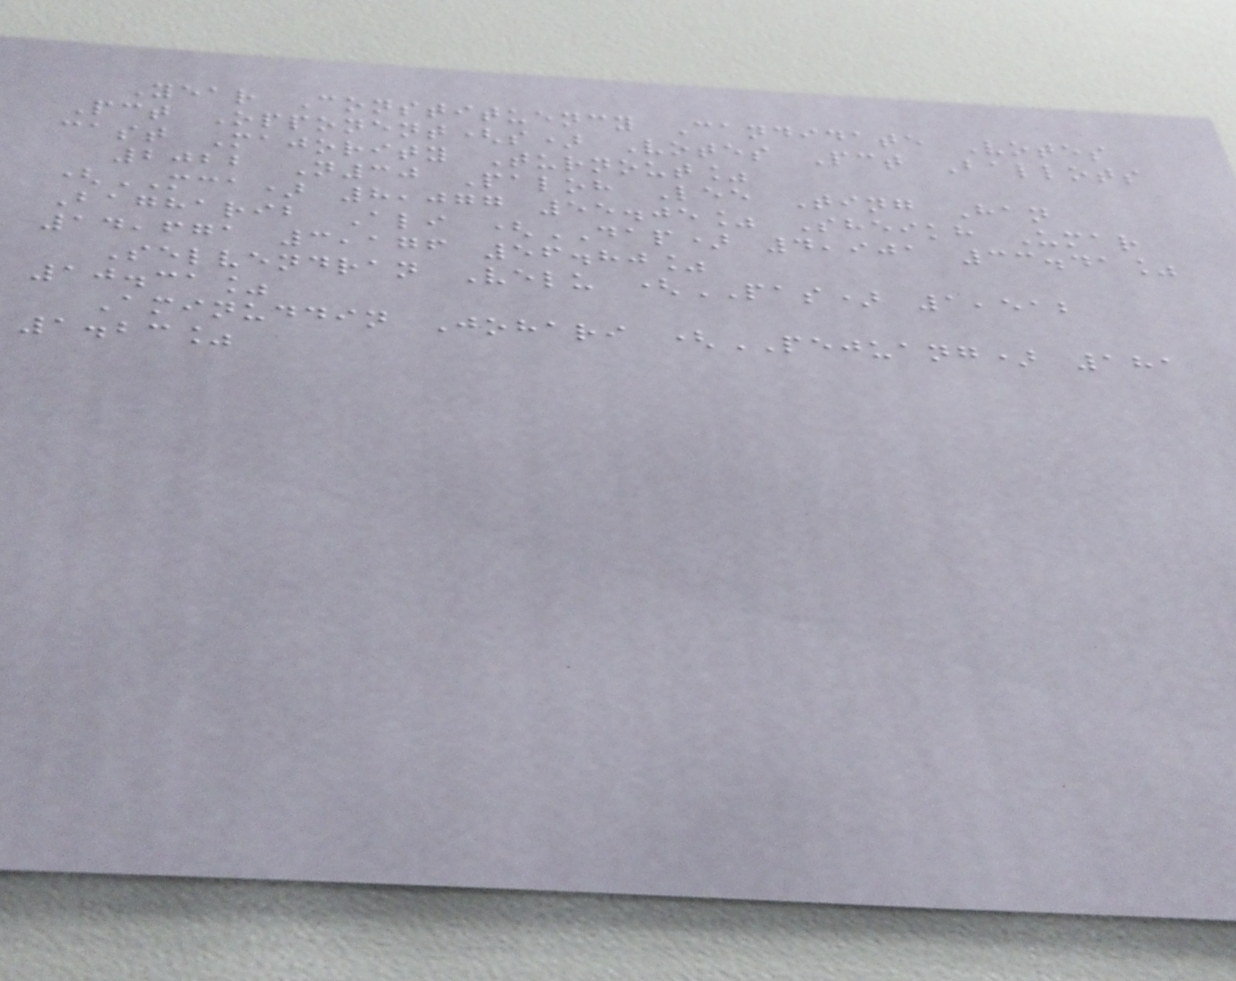Year Constituency Candidate Votes
Pct Opponent(s) Votes Pct Ballots
cast Majority Turnout%
2022 N30 Paloh Lee Ting Han
(MCA) 8,077 55.05% Sheikh Umar
Bagharib Ali (DAP) 4,901 33.41%
14,671 3,176 56.80%
Selvendran Velu (PAS) 1,512
10.31%
Aminuddin Johari (PEJUANG) 181
1.23%
